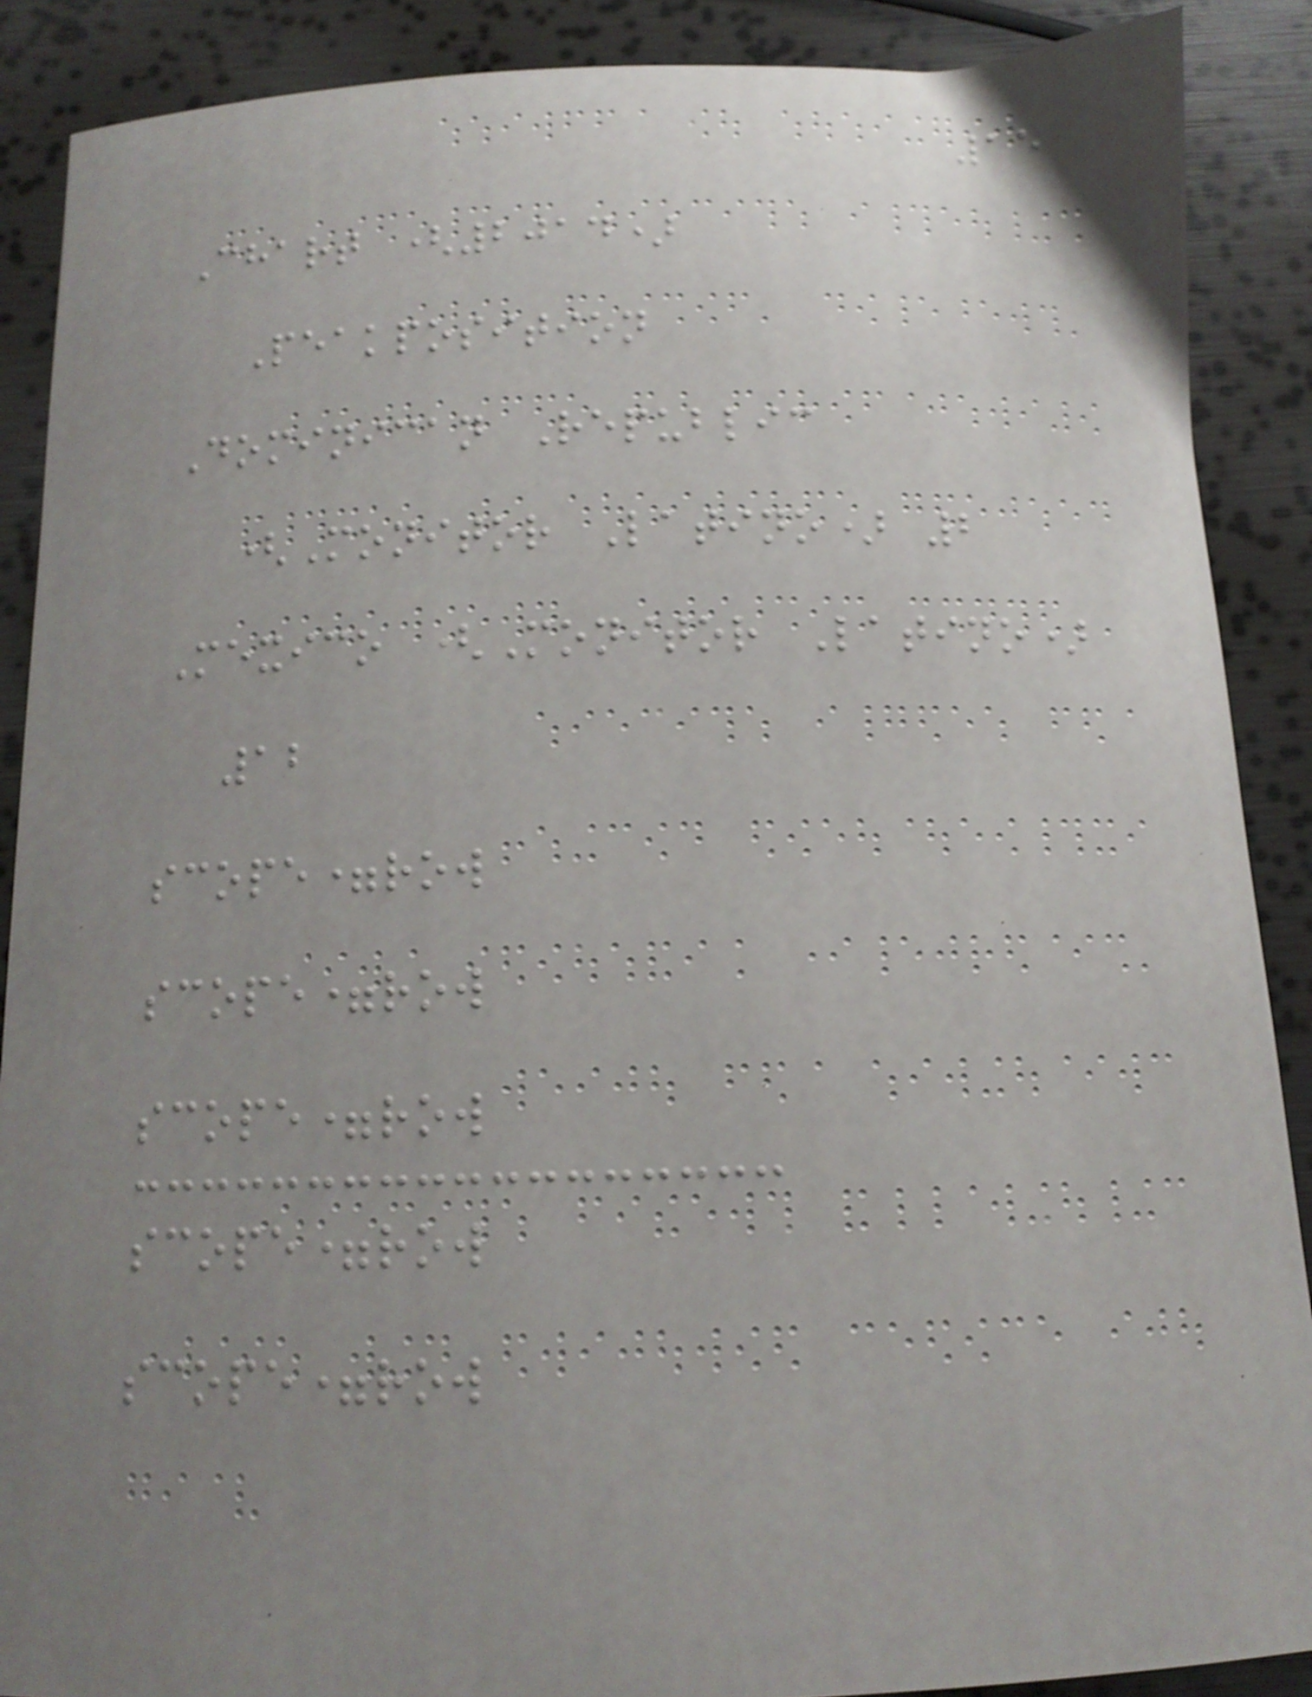156
Chart (2014)
Peakposition
Dominican Republic
(Monitor Latino) 2
Mexico (Monitor Latino)
12
scope=row
scope=row
scope=row
scope=row
scope=row
